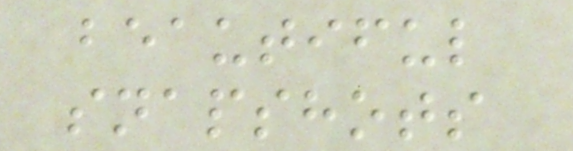beautiful
snapshots
